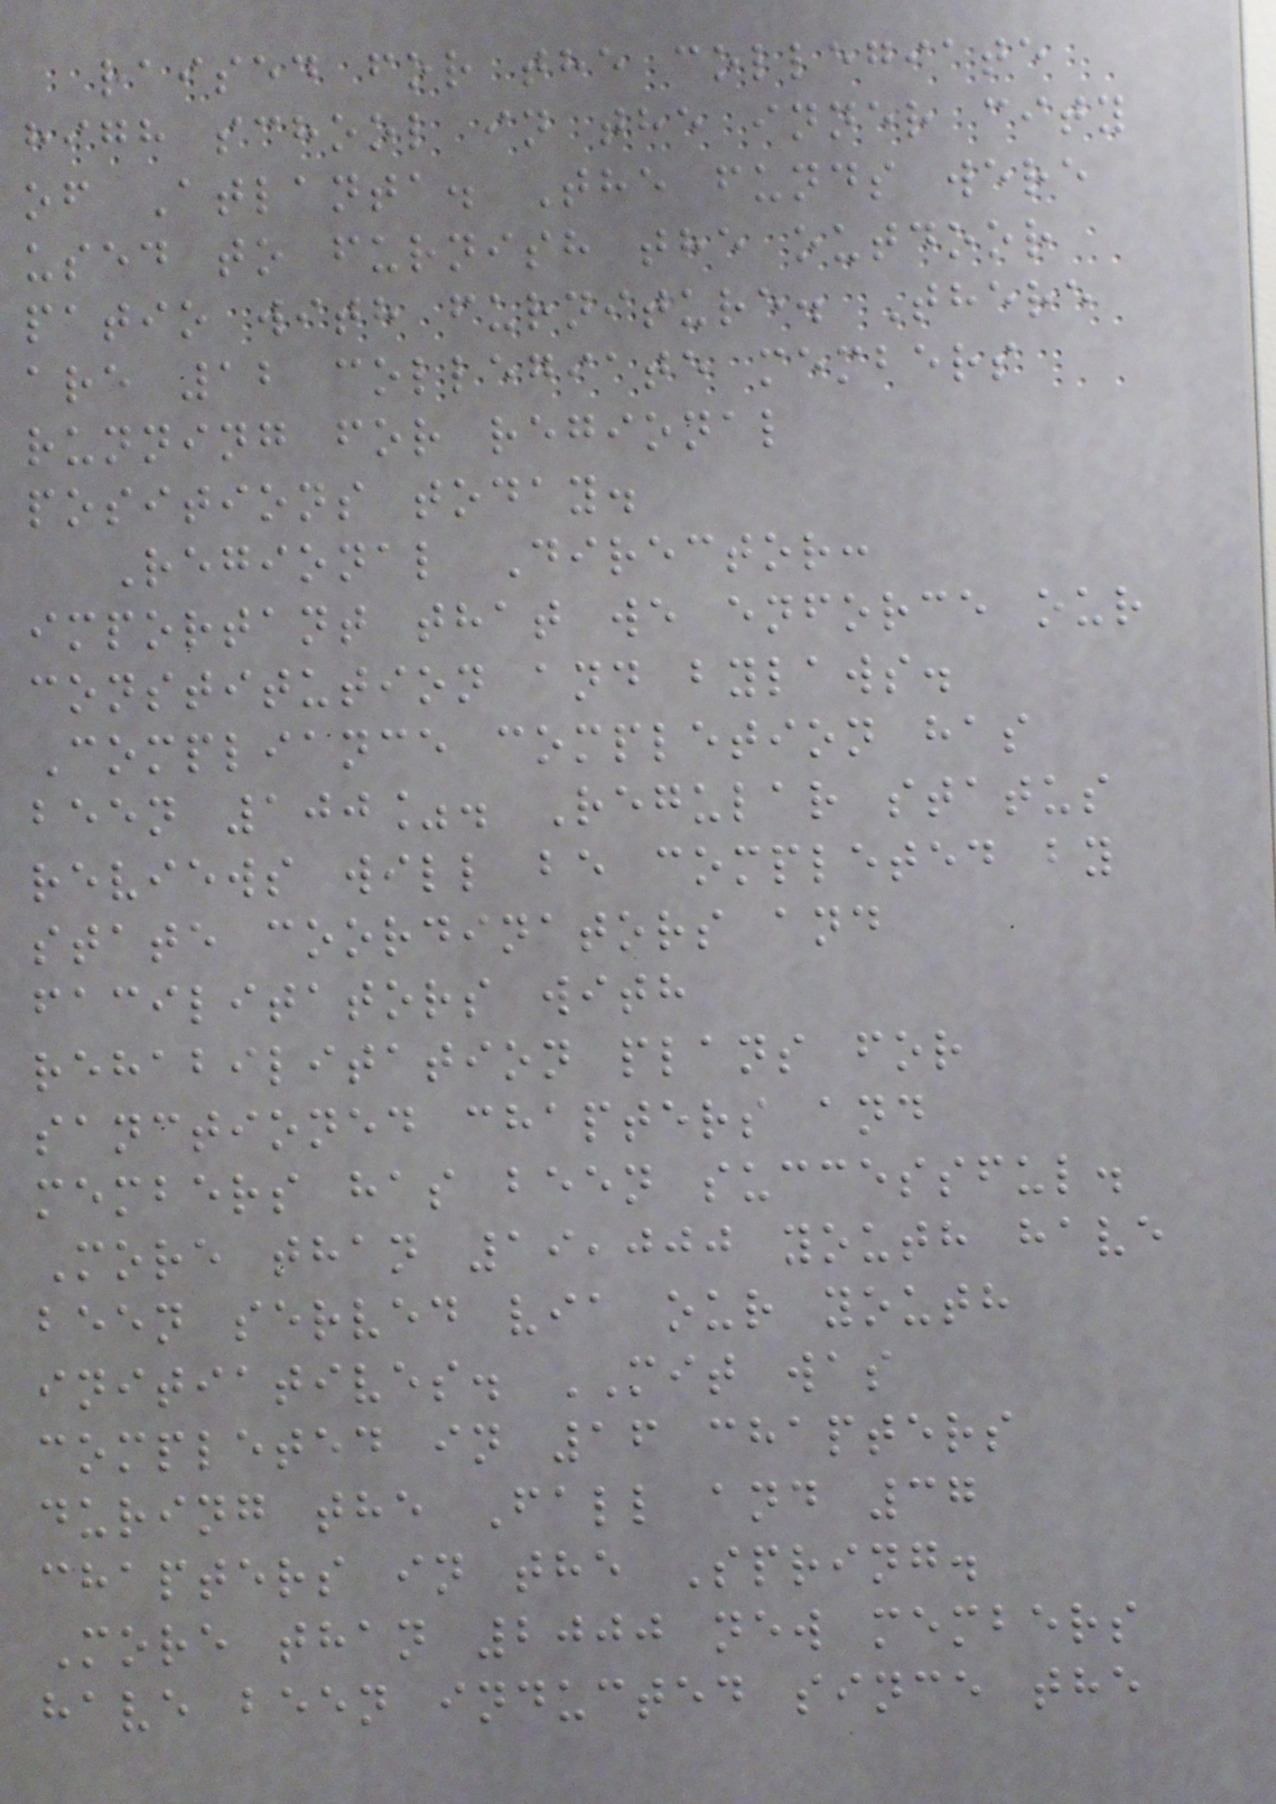raised for the collegiate
high school in the inner city
of Atlanta. The funds were
used to furnish the outdoor
patio with furniture. There
are 12 collegiate members
running for regional
positions today.
Regional Director:
important that we enforce our
constitution and bylaws.
Compliance completion has
been 100%. Regular status
reviews will be completed by
state coordinators and
facilitators with
rehabilitation plans for
sanctioned chapters and
members has been successful.
More than 19,000 youth have
been served via our youth
initiatives. MIT was
completed in 16 chapters
during the Fall and 37
chapters in the Spring.
More than 2000 new members
have been inducted since the
